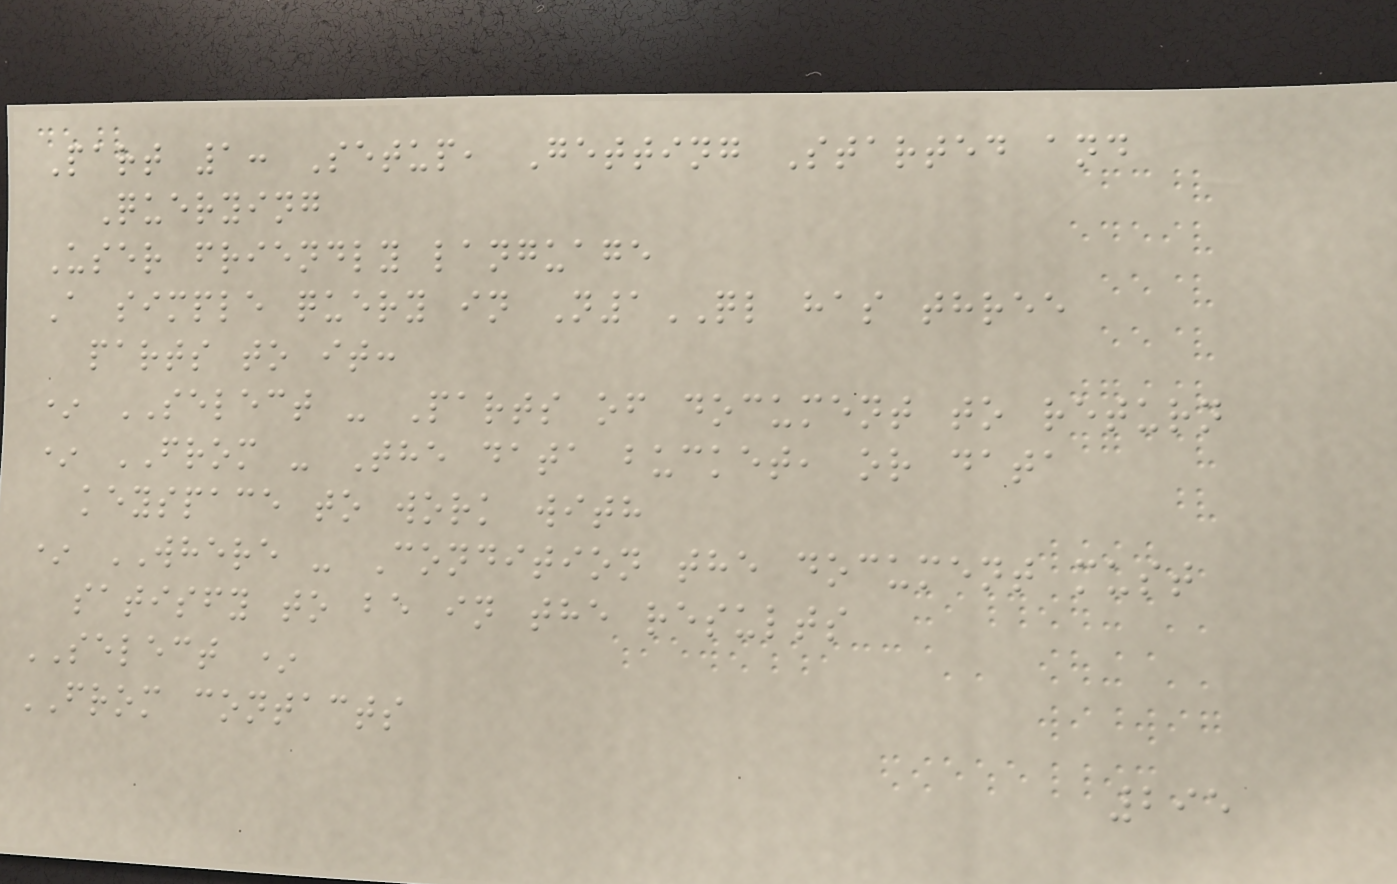Part 1: Setup, Getting Started and
Querying
User friendly language
A simple query in N1QL has three
parts to it:
* SELECT - Parts of document to return
* FROM - The data bucket, or data
keyspace to work with
* WHERE - Condition the document must
satisfy to be in the results
SELECT *
FROM contacts
295
